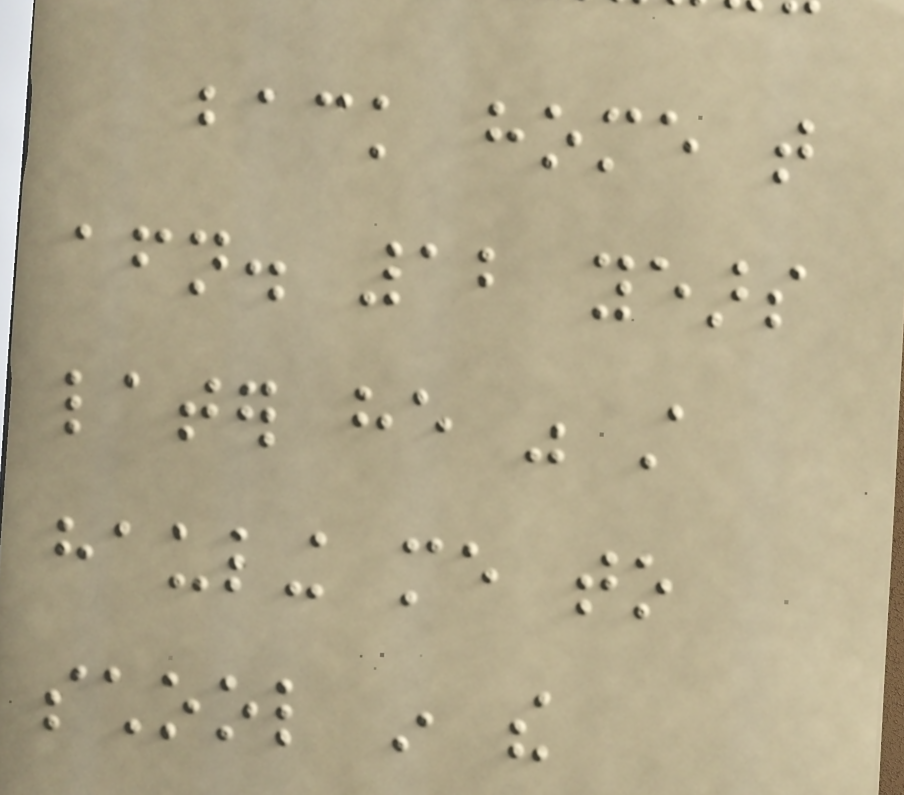back home that
afternoon. 12 years
later he was still
hauling me to
school in the
